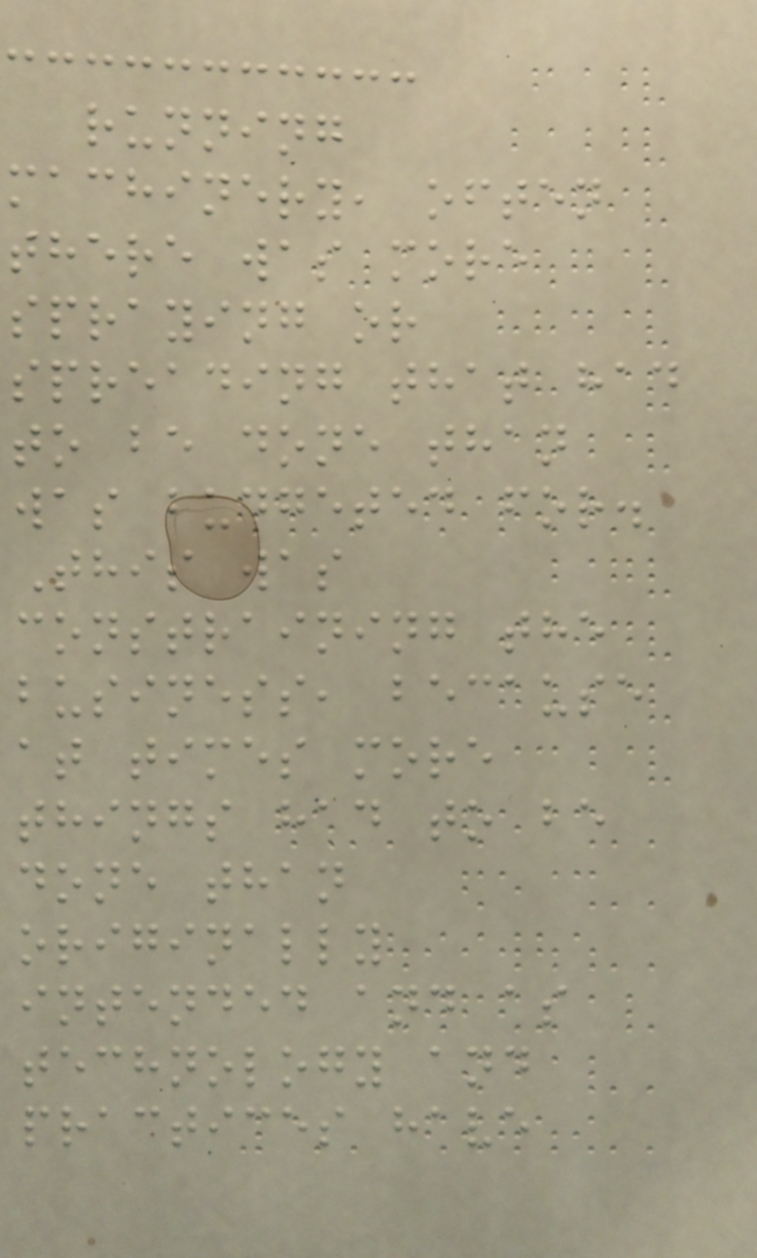running
machinery, often
there was more
spraying or
spreading that had
to be done than
was budgeted for.
This was
constraining the
business, because
at times more
things had to be
done than
originally
intended and as
technology and
practices have
